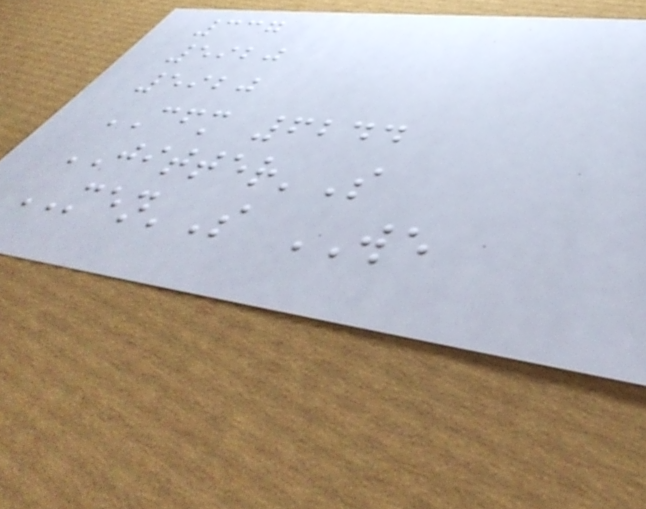337
5920
5920
CFM 6244
JITTER'S
MEN'S WE
